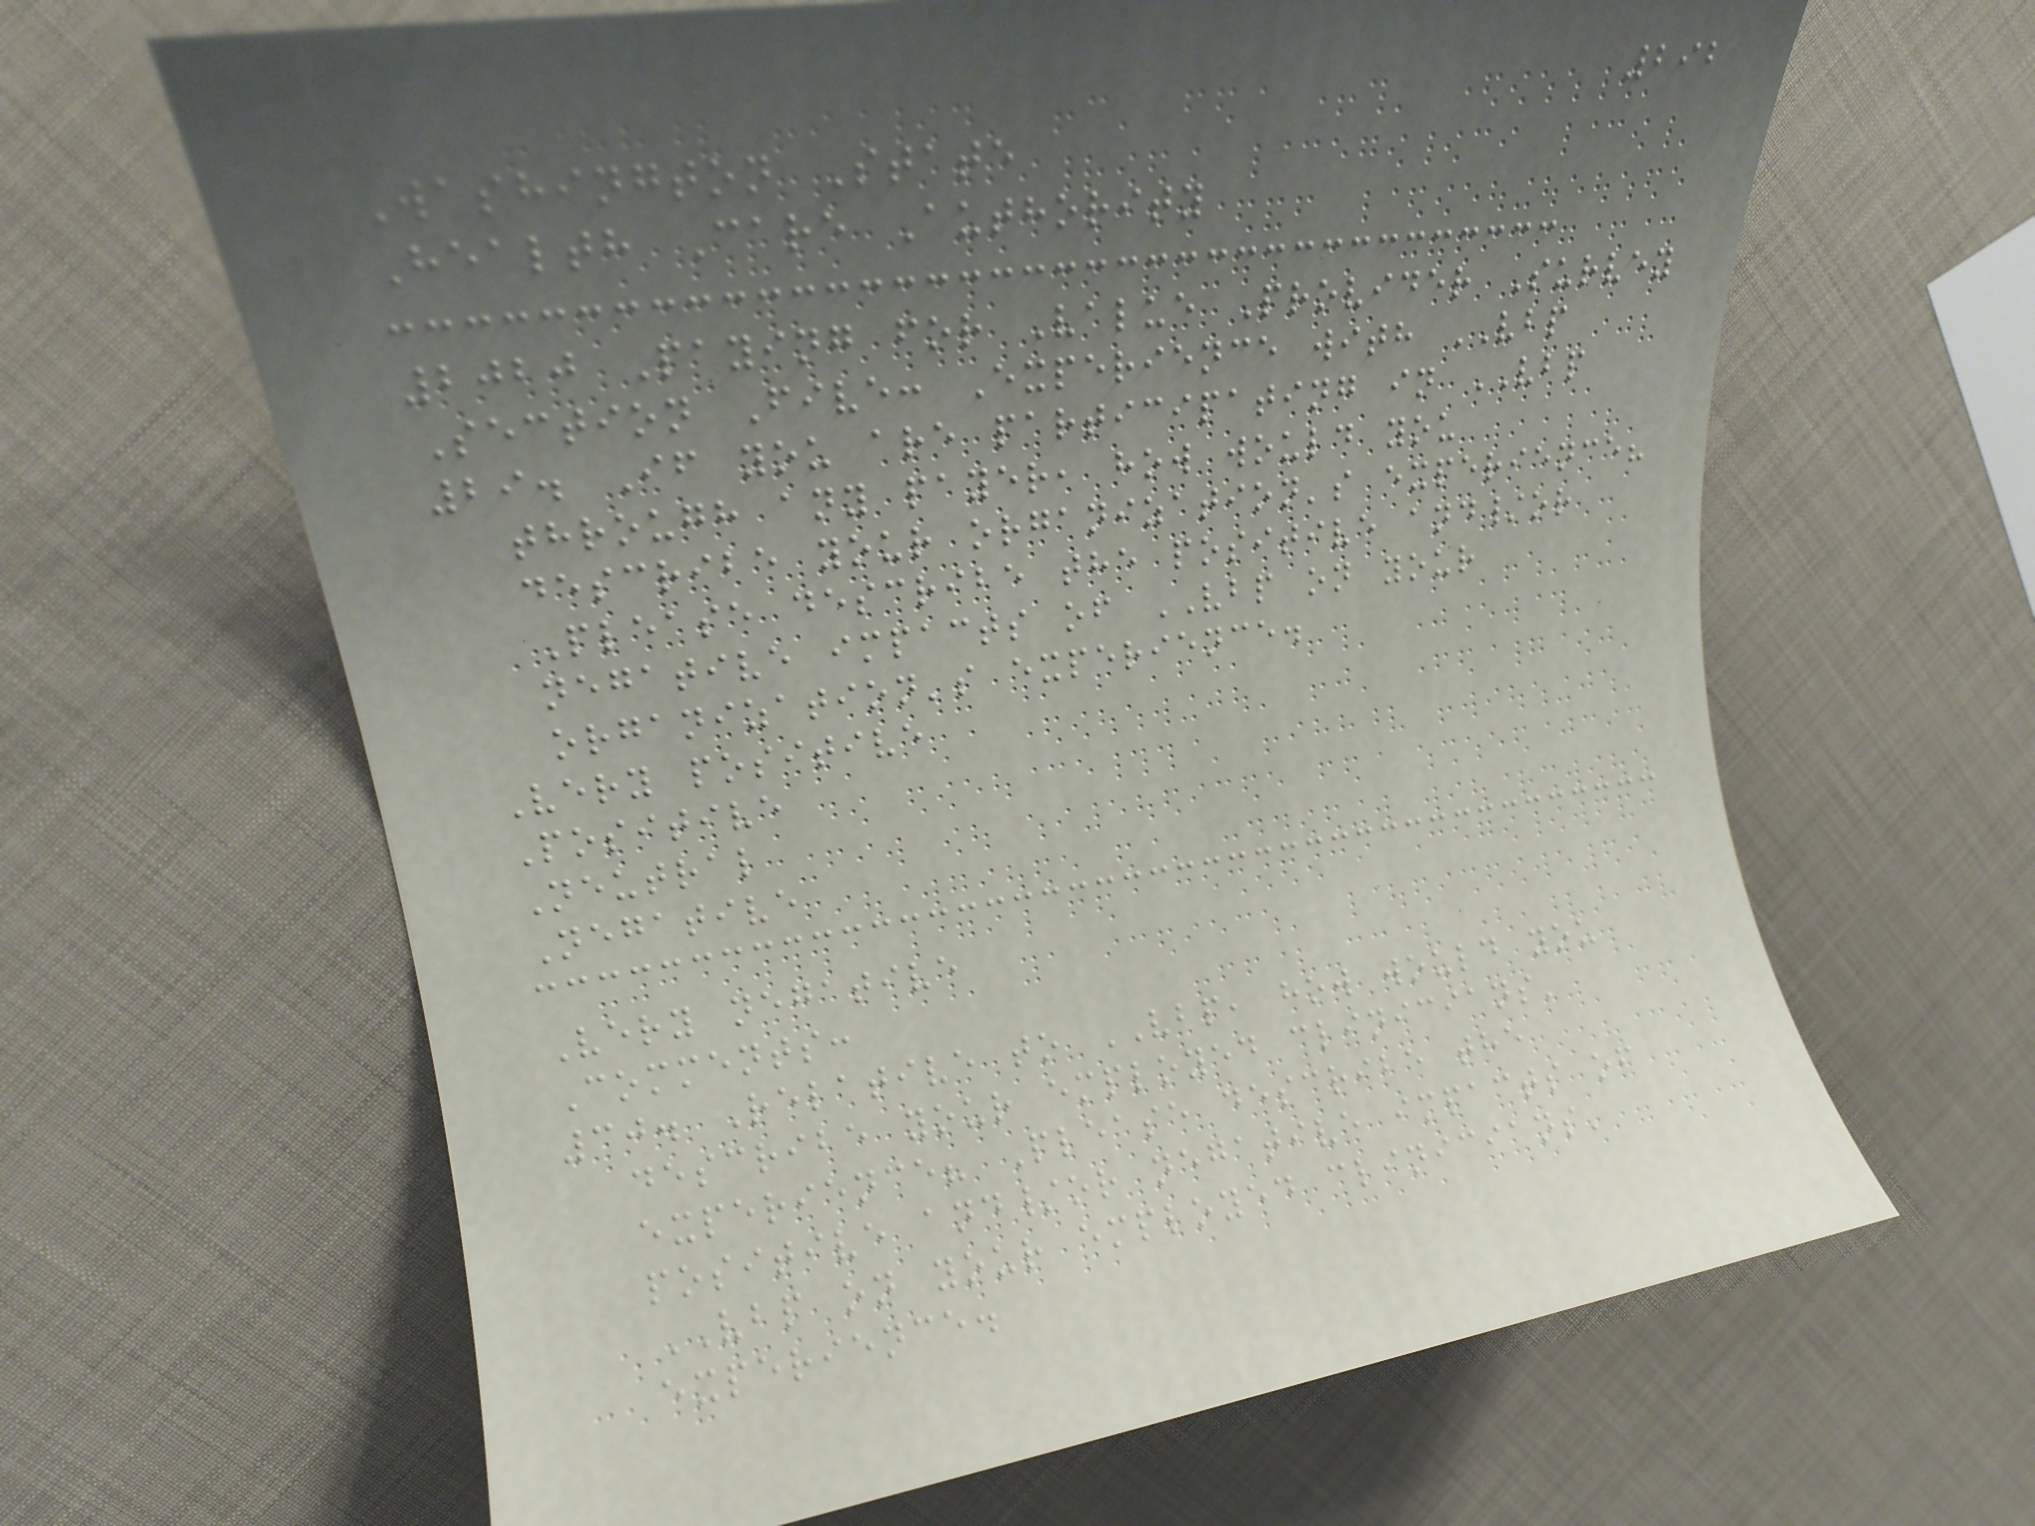292
Washington State
Health Care Authority
2020 Paying for Value Provider Survey
Section Five: Experience with VBP
29. If you are participating in VBP
through any payer, how would you
describe your organization's experience?
Please describe the positive and/or
negative impacts of VBP on your
organization's experience.
Very positive
Positive
Neutral
Negative
Very negative
Comments:
30. Relative to VBP, how would you
describe your employed clinicians'
experience? Please describe the
positive and/or negative impacts of
VBP on your employed clinicians'
experience.
